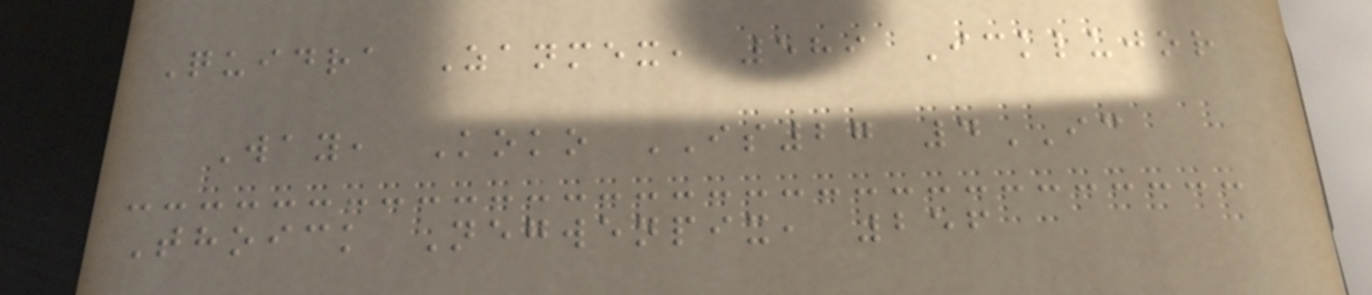Quidra Zanmex, 589 Icklujor
Way, Koko IS27 4IC
Thoick Negwenpix, 256
